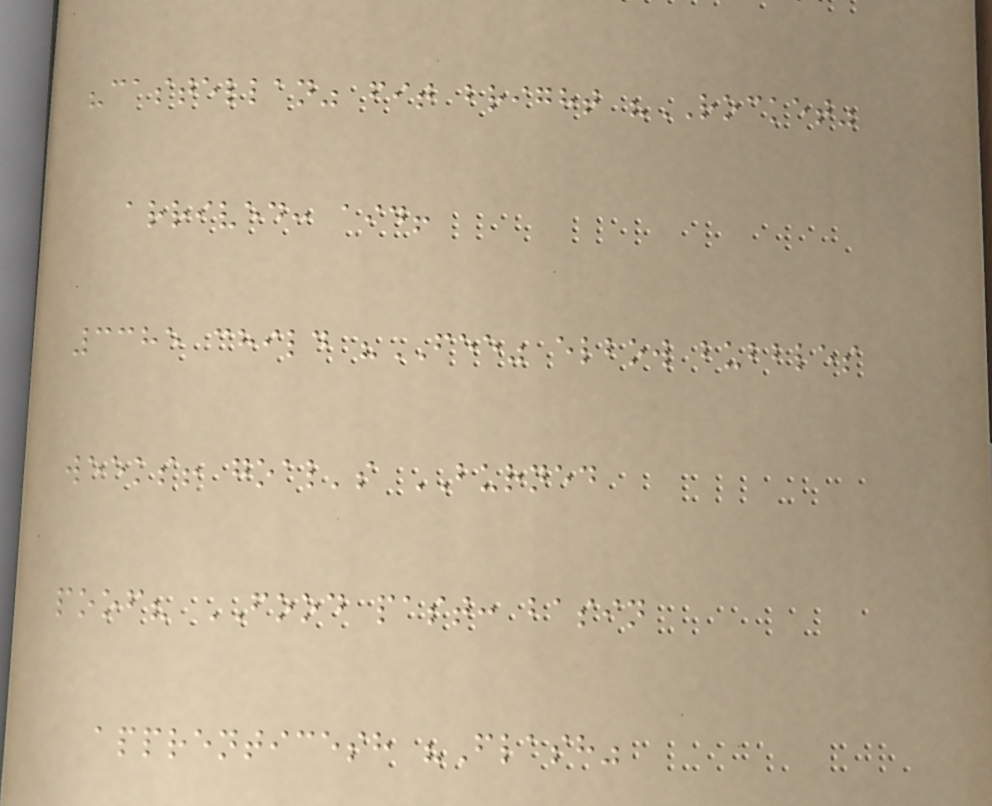"castellan" fit bright "ROCKET"
arrived: aid!
3385 child "FEE" elbow bubbles
weeks! goal's BURNED
poof? FOOD past: basin
apprenticesh "Flash"
